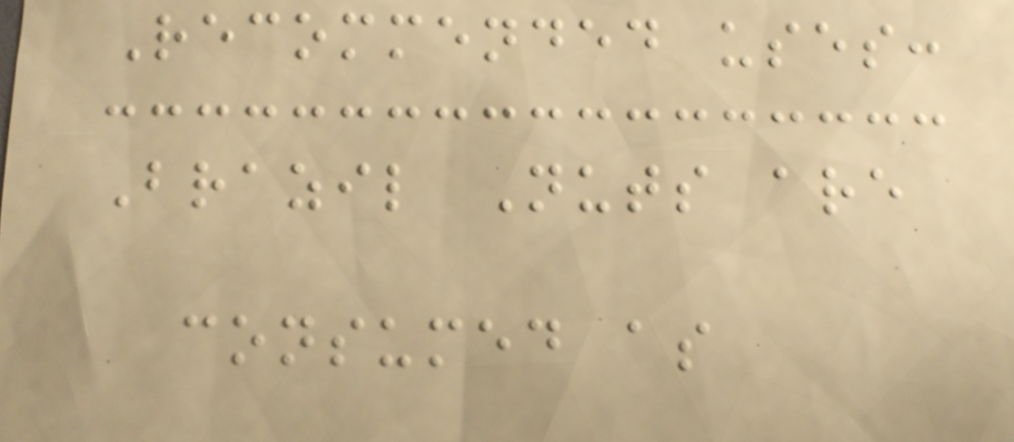Recommended uses:
Brazil Nuts are
consumed as
